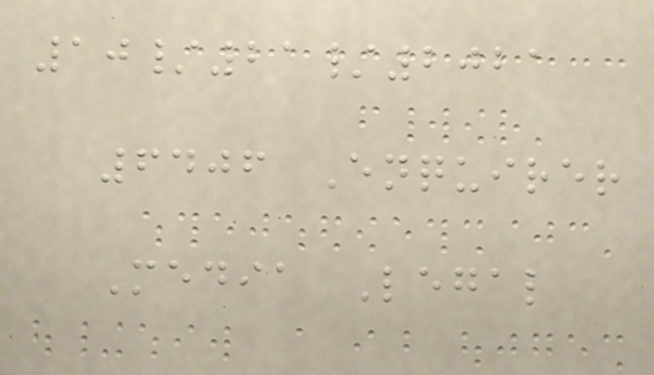10/21/2021
6406 Enquirer
Media Legal
